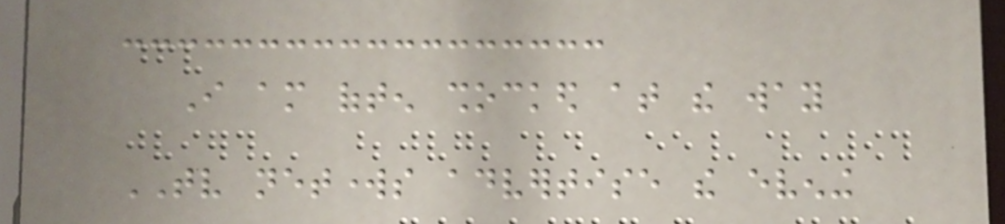I am often shocked at the way
TV networks advertise the evening
